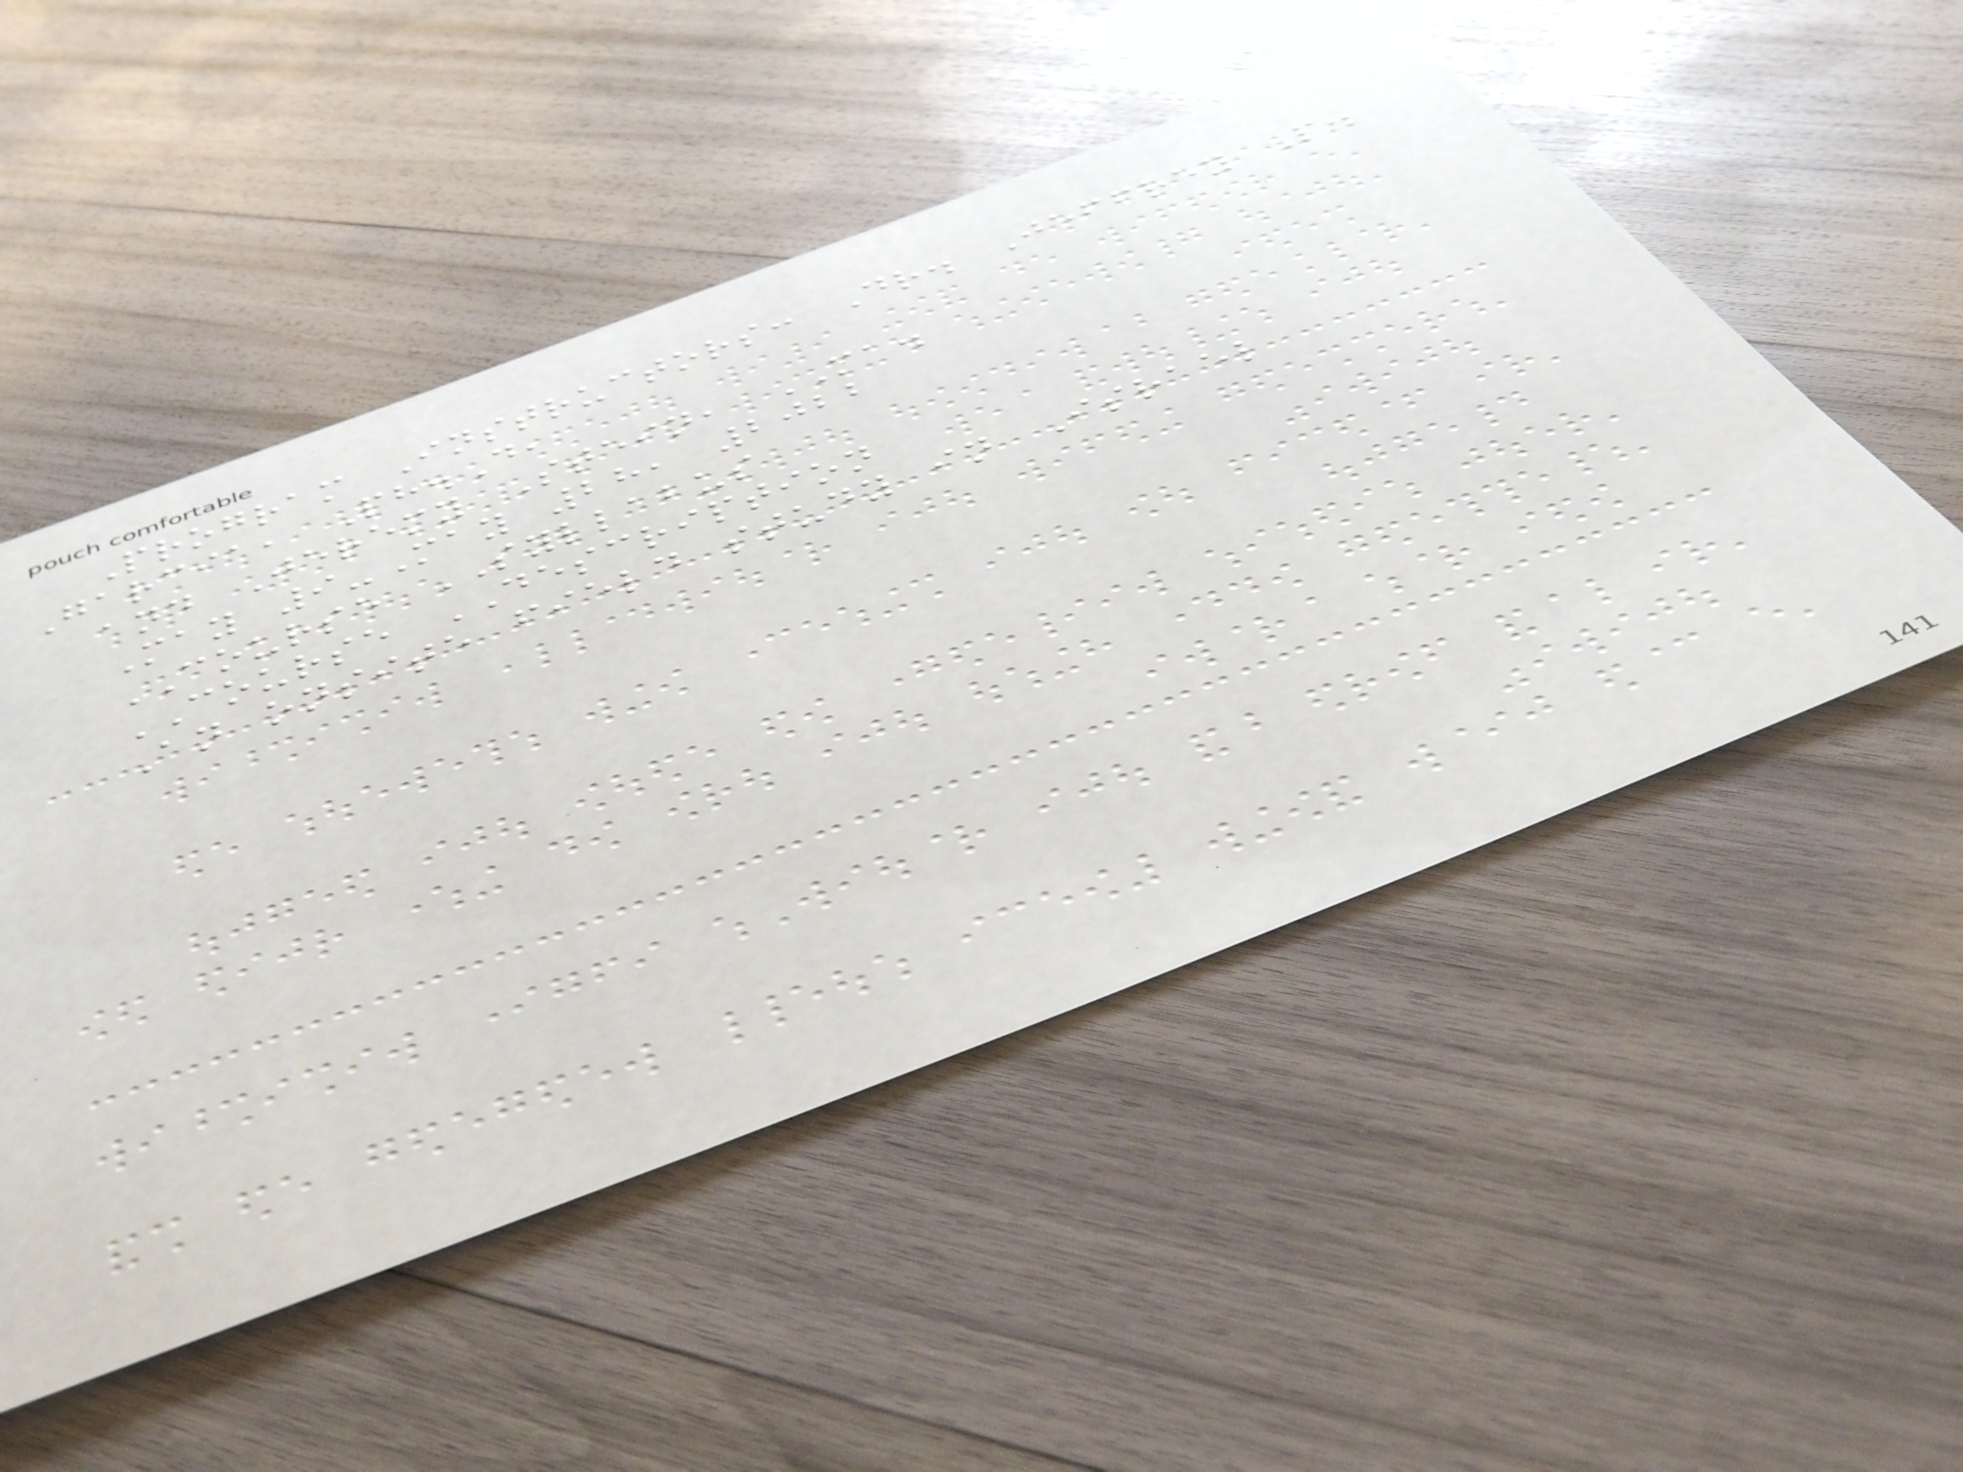Program Instructors: Dr. Jeffrey P.
Garcia, Ph.D,
and Jeremy Stein, MA.
May 9-May 28, 2022
COURSE SYLLABUS
COURSE DESCRIPTION
An onsite field study in Israel
